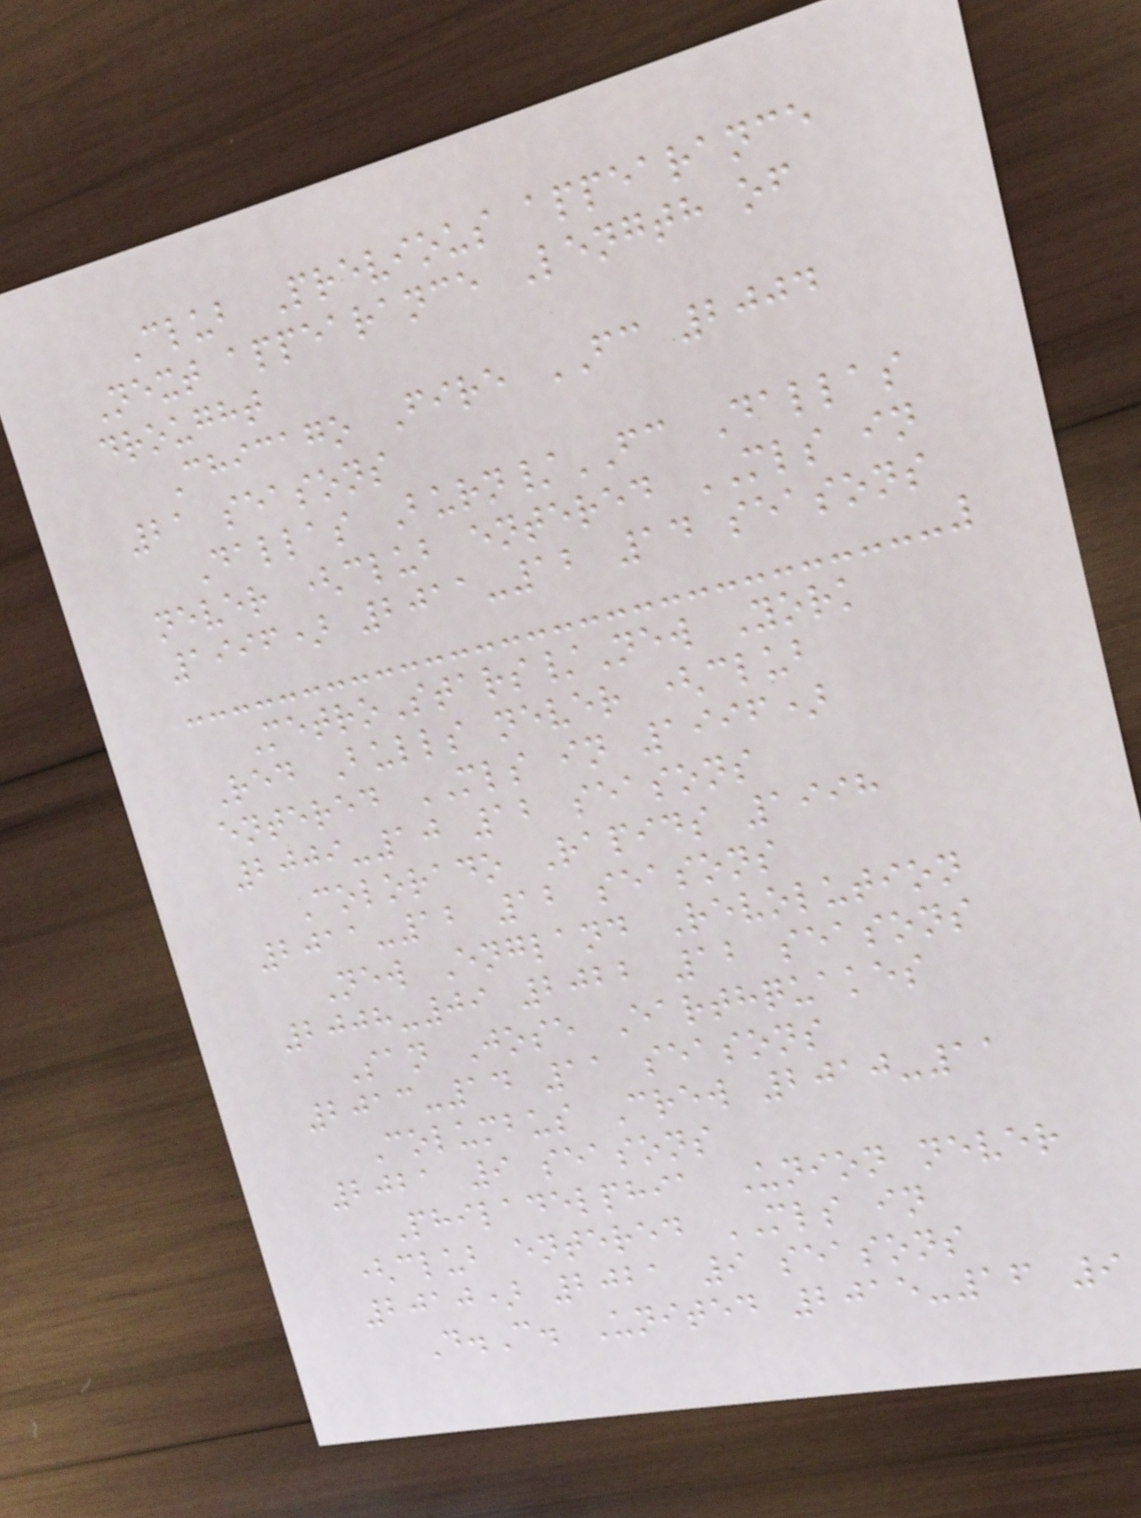Club Previous appearance
Next appearance Length of
drought
Chicago Fire FC 2004
21 seasons
Dallas Burn/FC Dallas
never (club entered MLS in
1996) 2011-12 14 seasons
MetroStars/New York
Red Bulls never (club
entered MLS in 1996)
2009-10 12 seasons
Colorado Rapids 1998
2011-12 12 seasons
New England Revolution
2008-09 2022 12 seasons
San Jose Earthquakes
2013-14 11 seasons
Columbus Crew 2010-11
2021 9 seasons
Philadelphia Union never
(club entered MLS in
2010) 2021 9 seasons
D.C. United 2015-16 9
